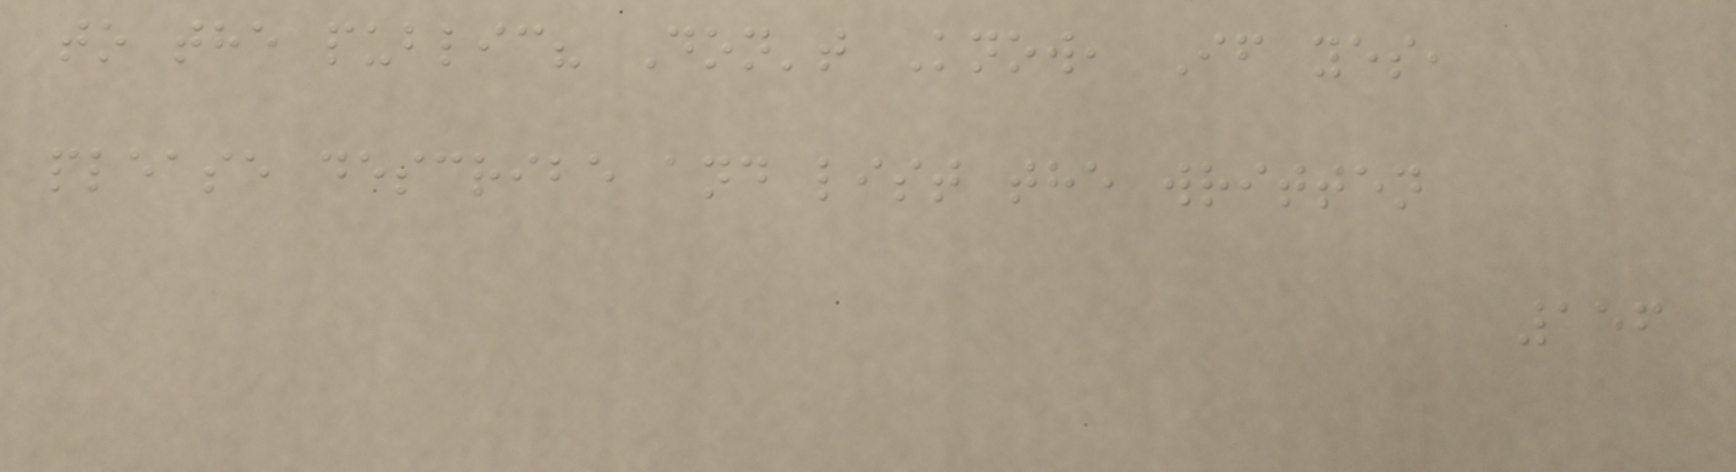to the public? Don't Know, If yes,
please describe and list the written
156
